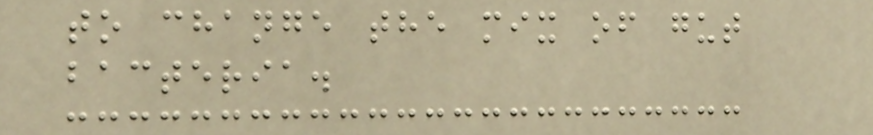to change the mix of gut
bacteria.
